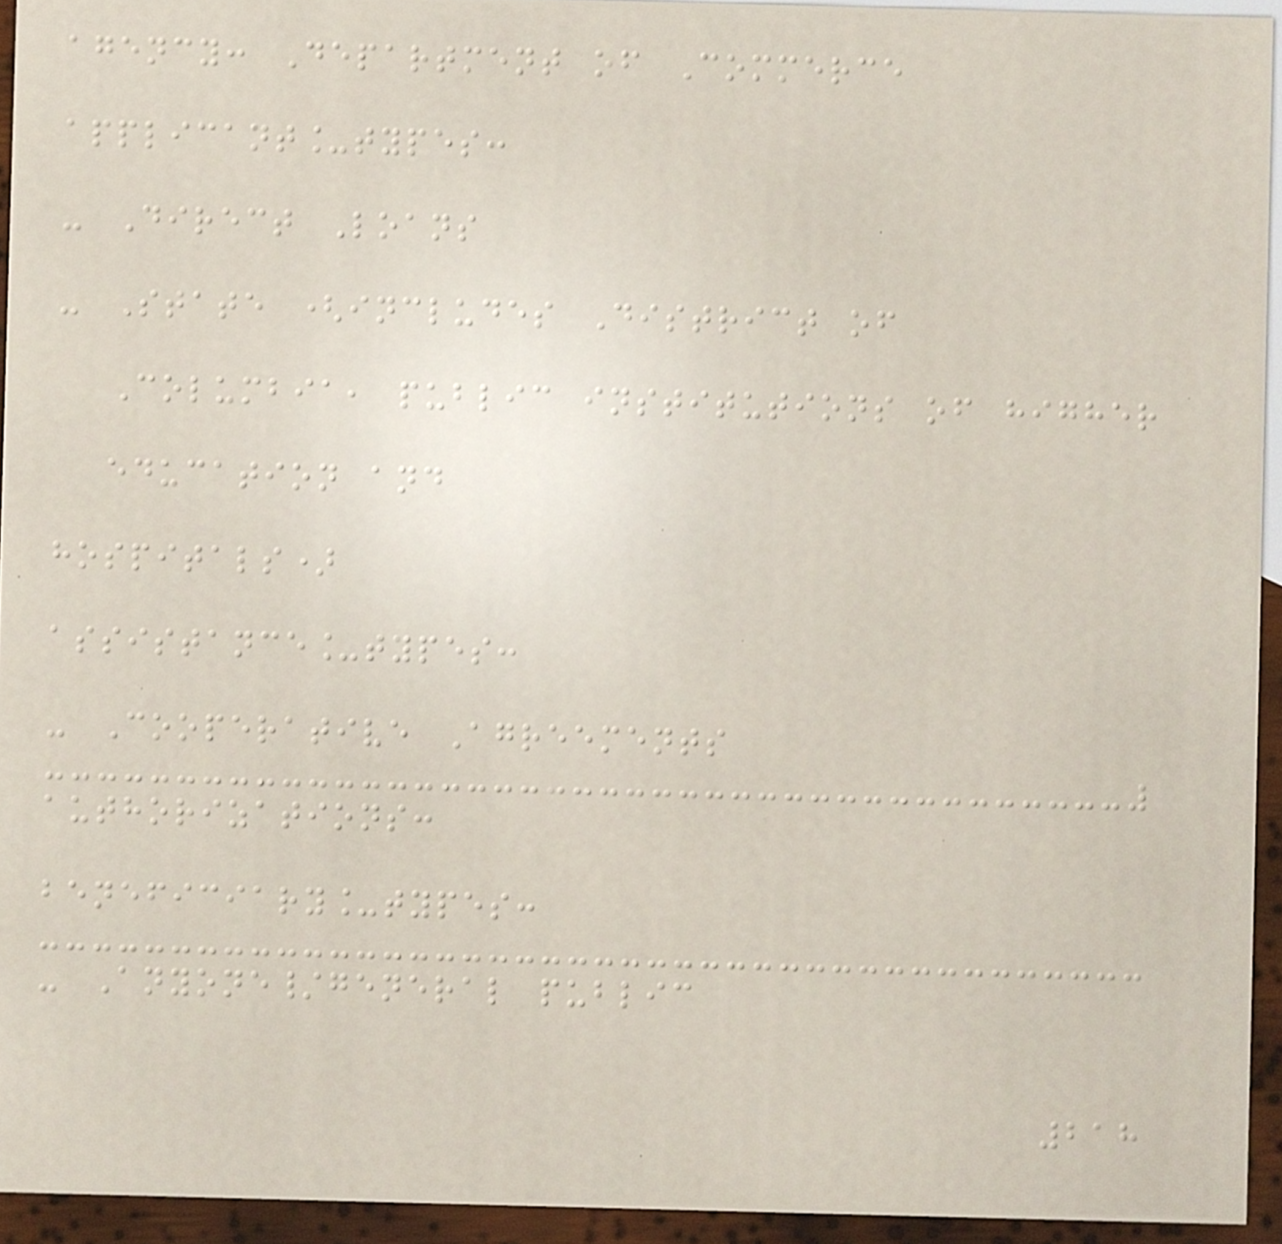agency: Department of Commerce
applicant_types:
- Direct Loans
- State (includes District of
Columbia, public institutions of higher
education and
hospitals)
assistance_types:
- Cooperative Agreements
authorizations:
beneficiary_types:
- Anyone/general public
218
